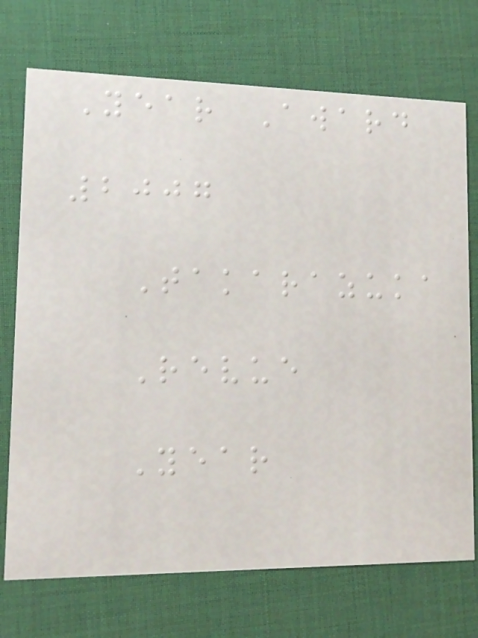Year Award
2007
Takarazuka
Revue
Year
